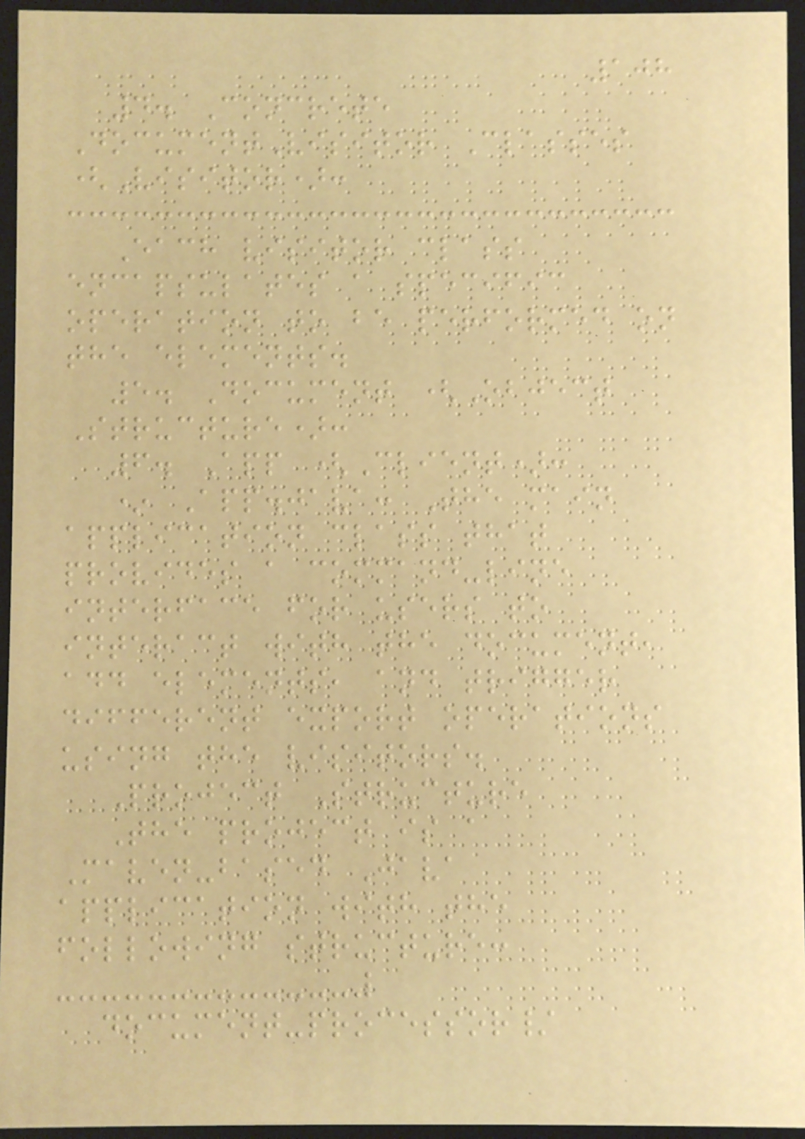108
4. Concrete
DocumentVisitor Classes
(Visitor):
Each visitor class
encapsulates a specific
operation to be performed on
the elements.
5. Document (Object
Structure):
6. App (Client):
* App.java: The main
application class that
provides a command-line
interface for users to
interact with the document,
add elements, and trigger
different export operations
using the visitors.
Project Structure
The project is a
Maven-based Java
application with the
following structure:
document-processor/
